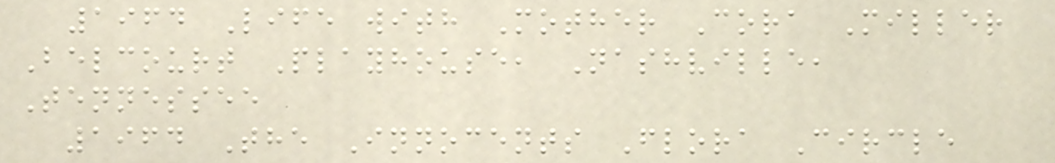1964 Life with Mother Cora Miller
Belcourt Playhouse, Nashville,
Tennessee
1964 The Innocents Flora Circle
